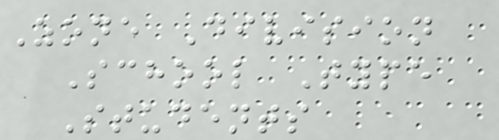Zone Division
School Type
Students
